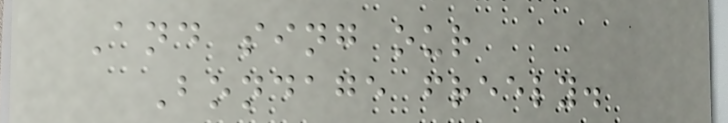And sing our
Bondage freely.
